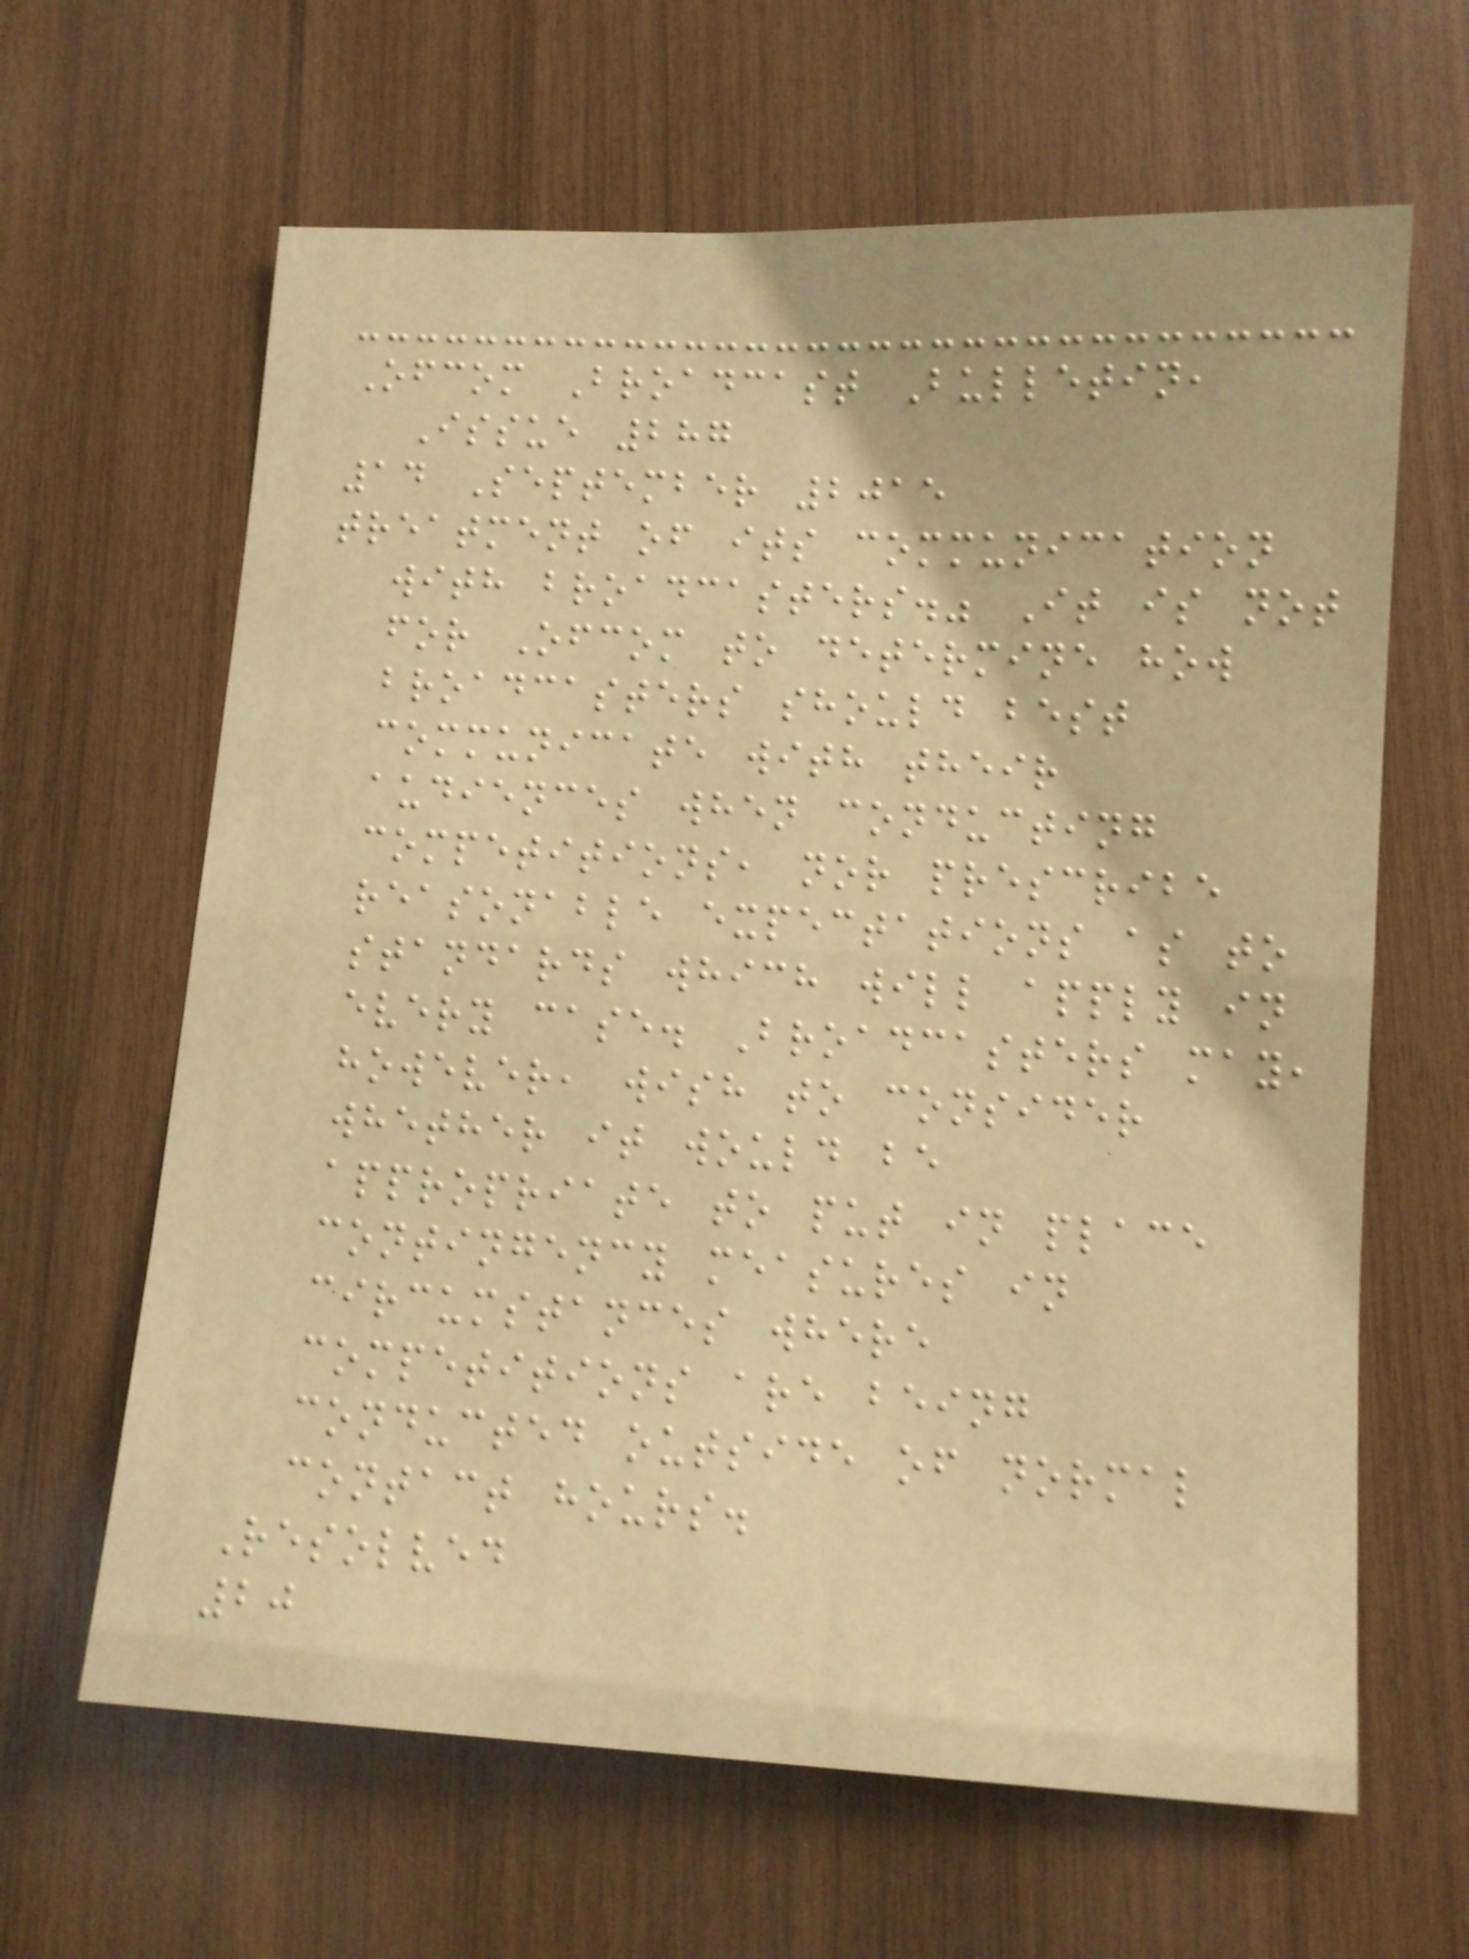Ofcom Broadcast Bulletin,
Issue 287
14 September 2015
treatment of its communication
with broadcasters." It is not
for Ofcom to determine how
broadcasters should best
communicate with their
audiences when conducting
competitions, nor prescribe
reasonable expectations as to
standards which will apply in
every case. Broadcasters may,
however, wish to consider
whether it would be
appropriate to put in place
contingency measures in
circumstances where
competitions are being
conducted outside of normal
contact hours.
Resolved
20
